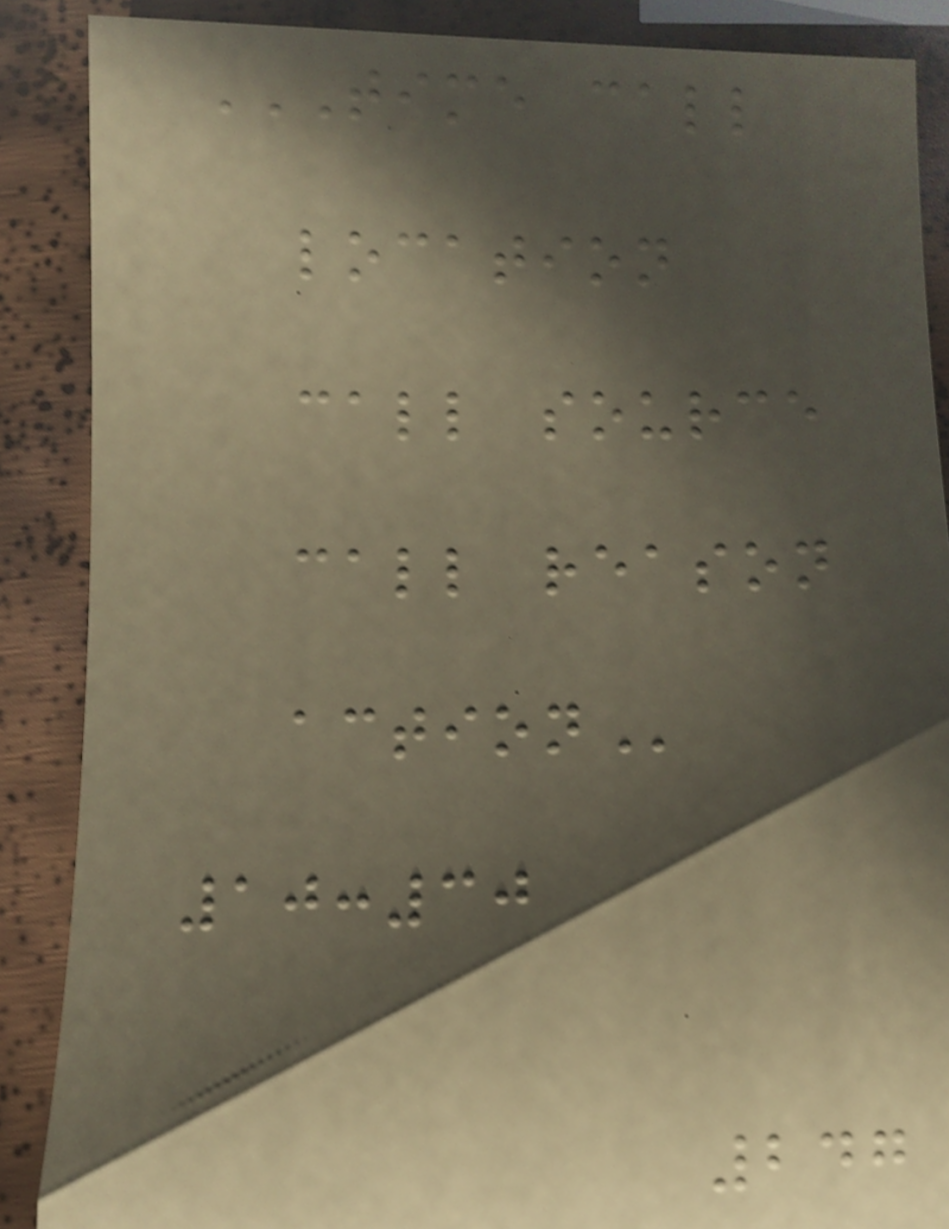TIME CALL
LOCATION
CALL SOURCE
CALL REASON
ACTION
10:30
247
